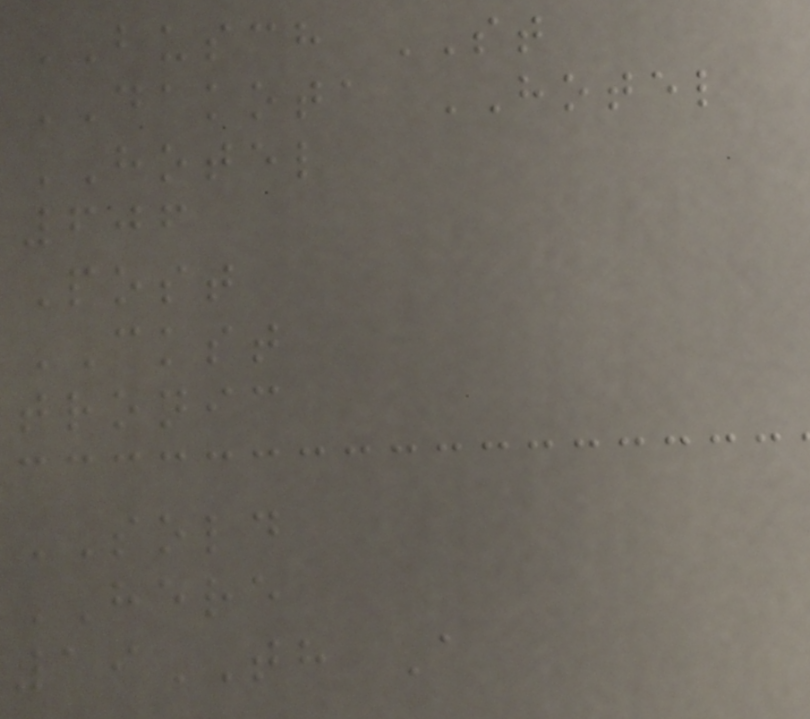BUSCH ST
DAKOTA HOTEL
HOTEL
606
Post
CKST
tronic
SOLD
HERE
19TH A
